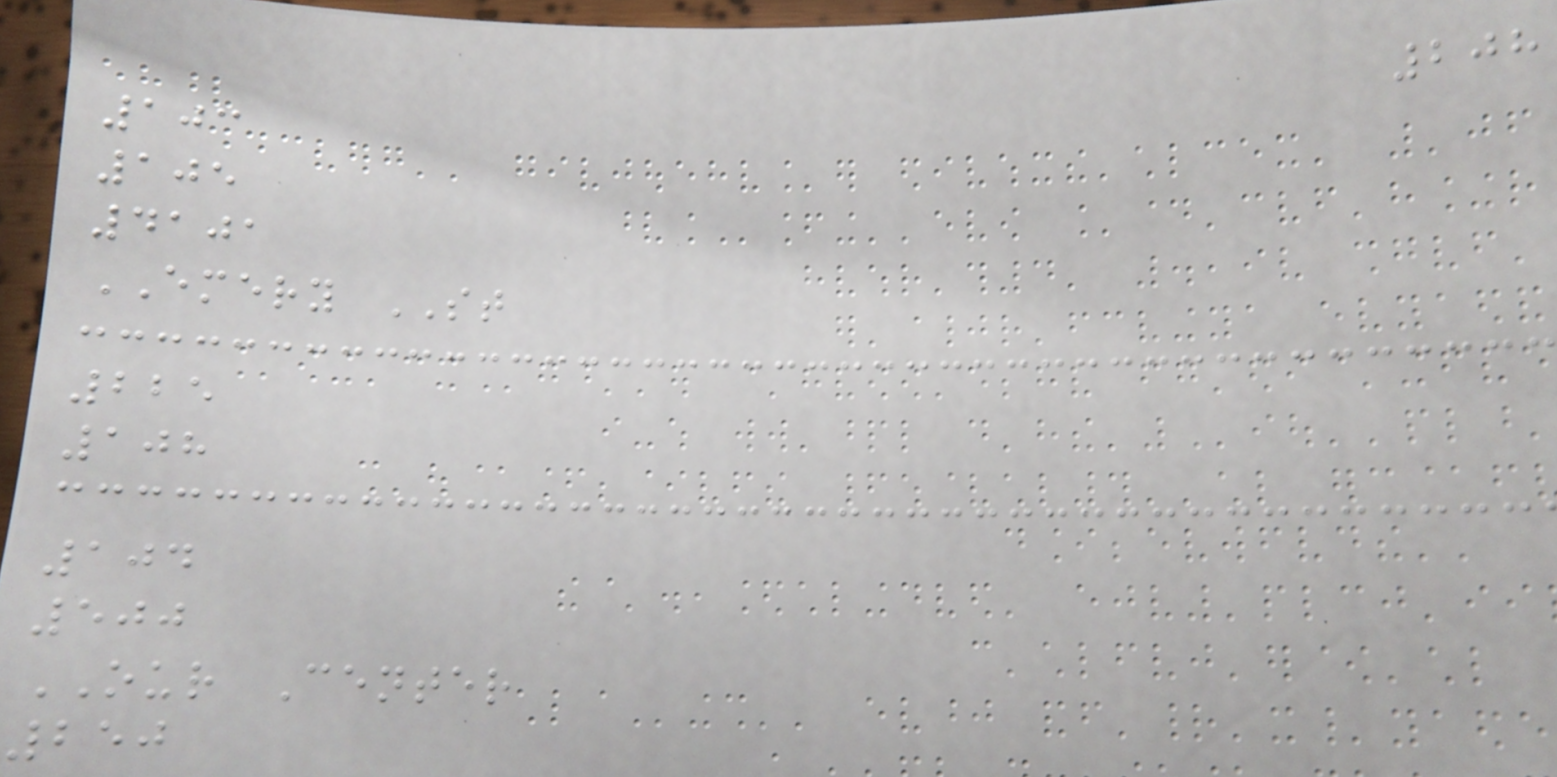208
103
105
4101
EMERY ST
225
108
104
500
OUR Center
250
